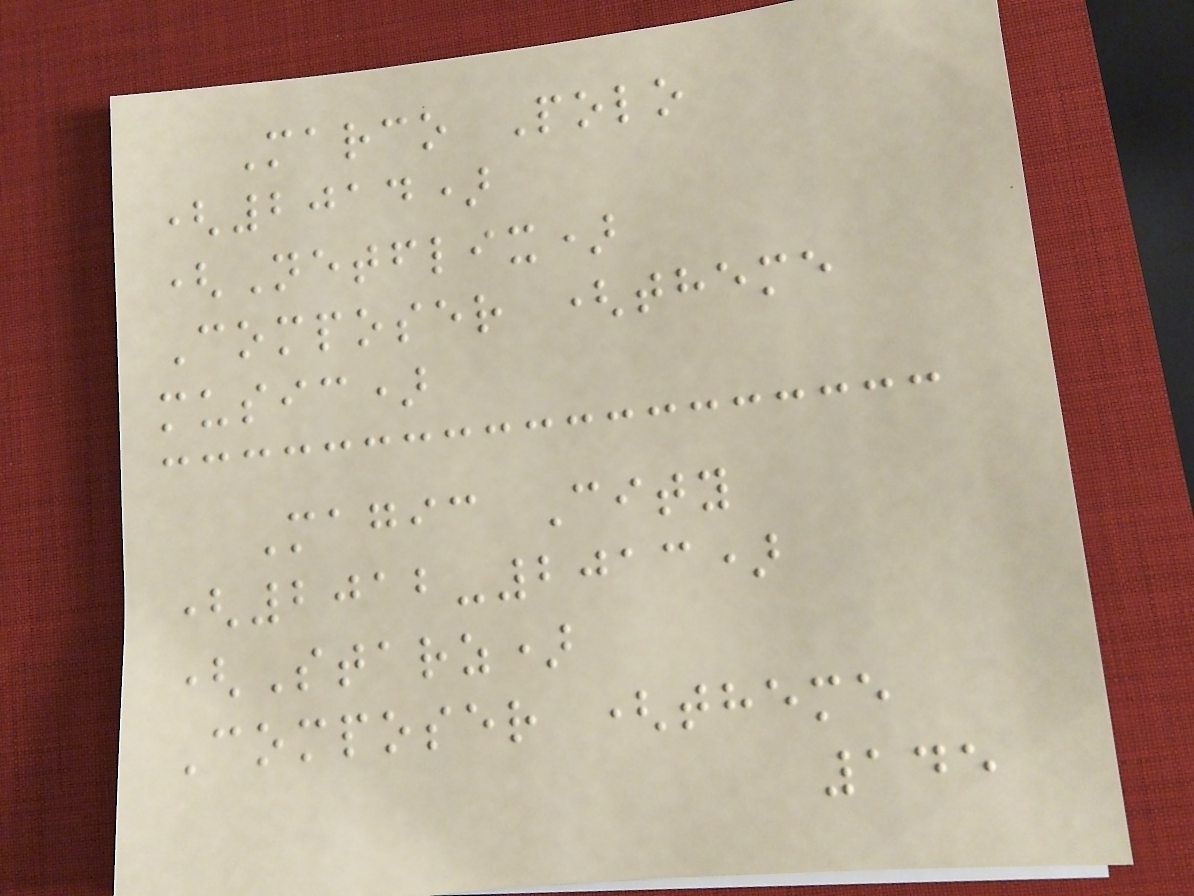Marco Polo
(2014)
(Netflix)
Composer (theme
music)
Magic City
(2012-2013)
(Starz)
Composer (theme
145
